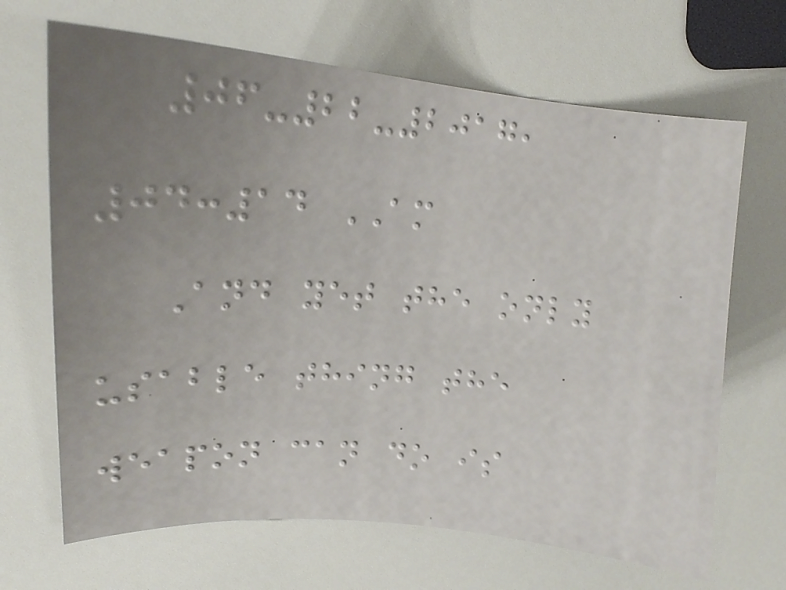06-22-2017,
04:14 AM
And yet the only
usable thing the
weapon can do is
